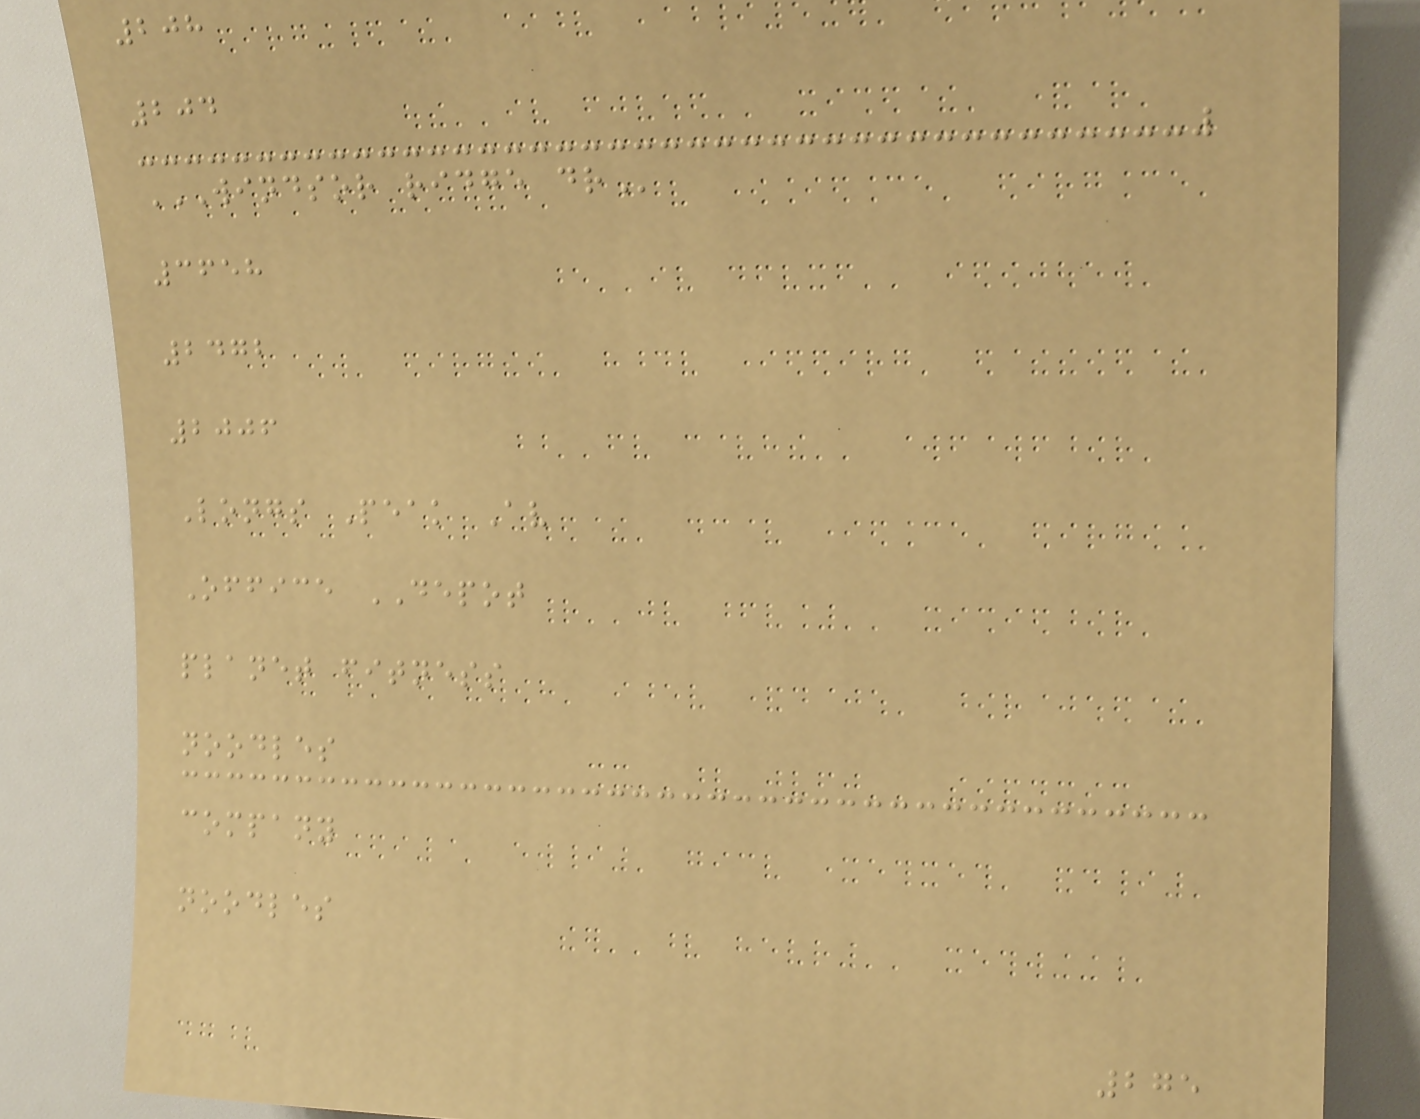208
204
WINDSOR RIDGE DR
3658
2472
2006
Longs Peak Av
Office DEPOT
planet fitness
noodles
company
noodles
275
